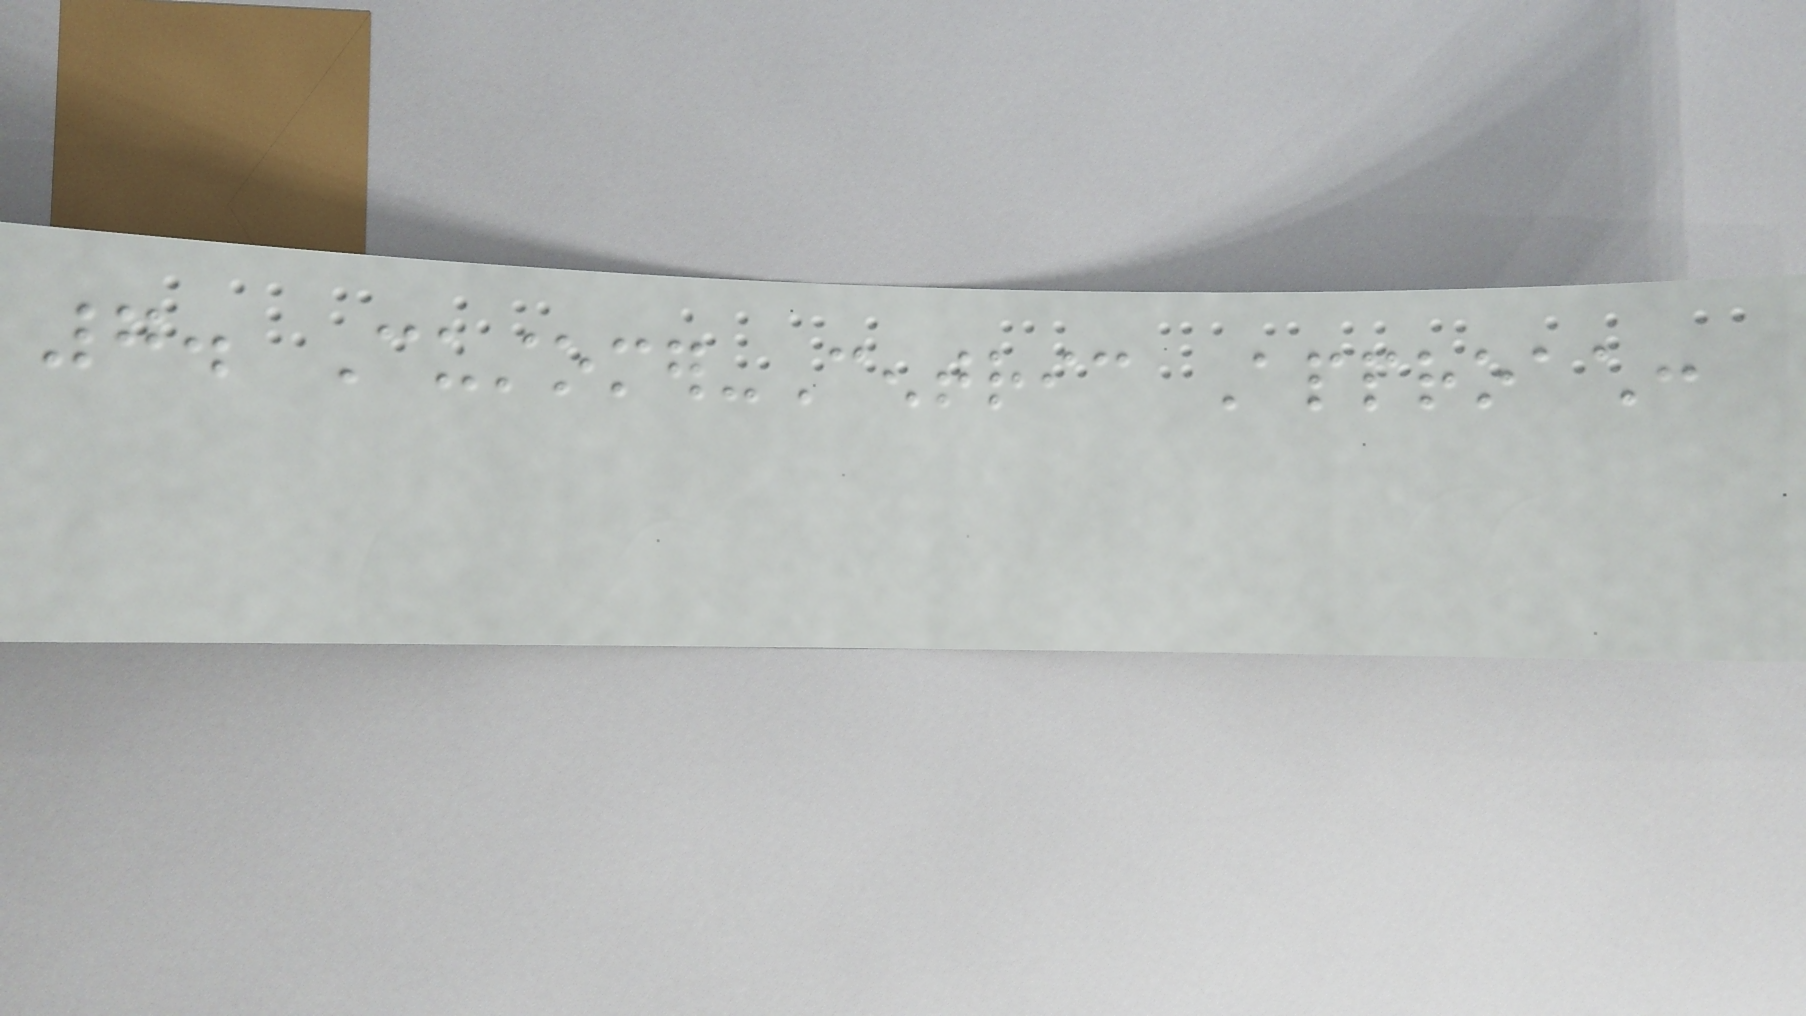7. Customer-Centric Approach:
